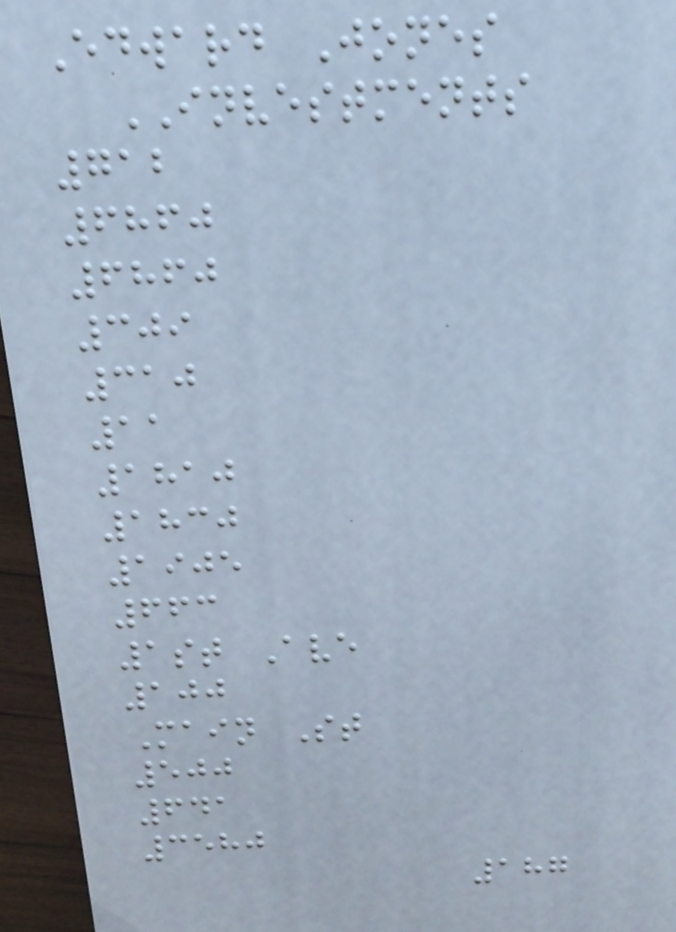Edward Jones
INVESTMENTS
712
6860
6860
309
310
11
1810
1830
1905
663
1st Ave
100
Main St
500
641
3580
187
